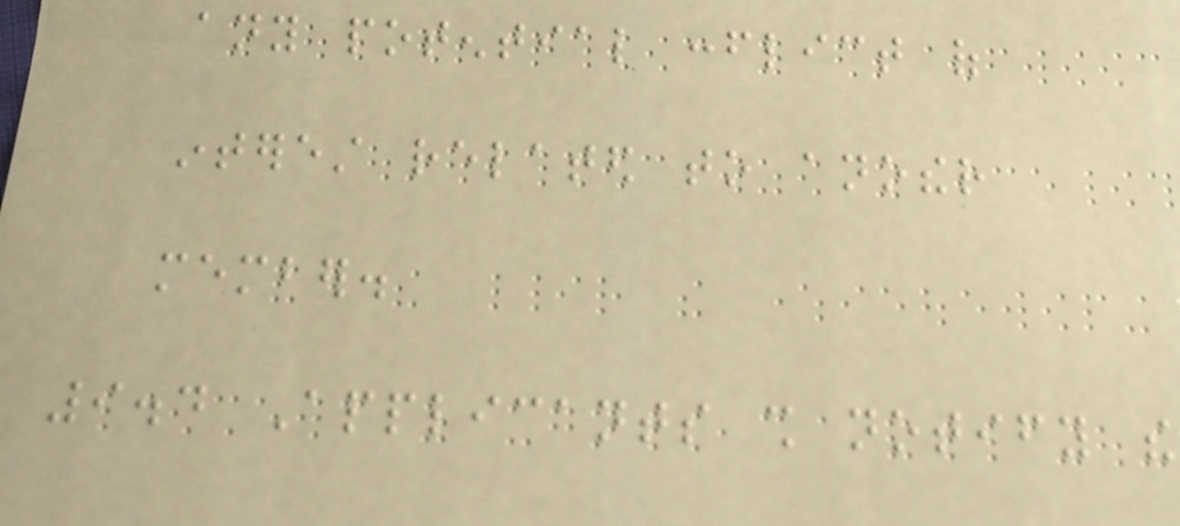any potential conflict of
interest related to another
member.
9.4 Applicants shall notify the
